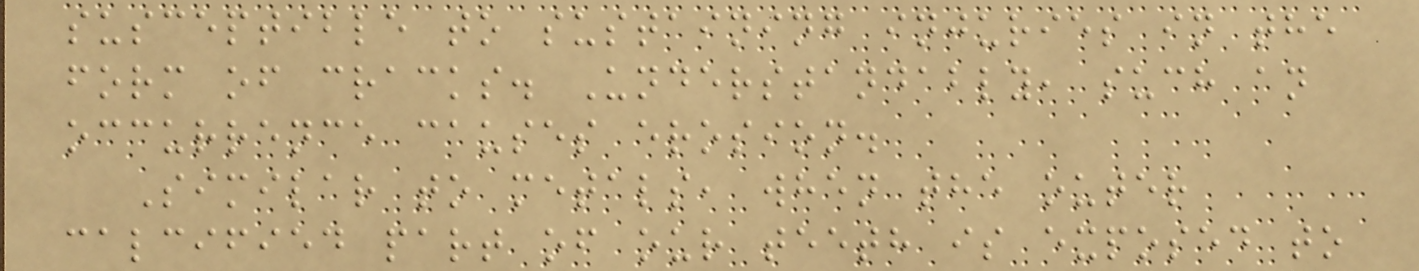susceptible to sustaining injuries in the
form of cracks. Understandably, such an
occurrence causes erosion.
Similar to metals, when the outer
calcified part of our teeth is exposed to
